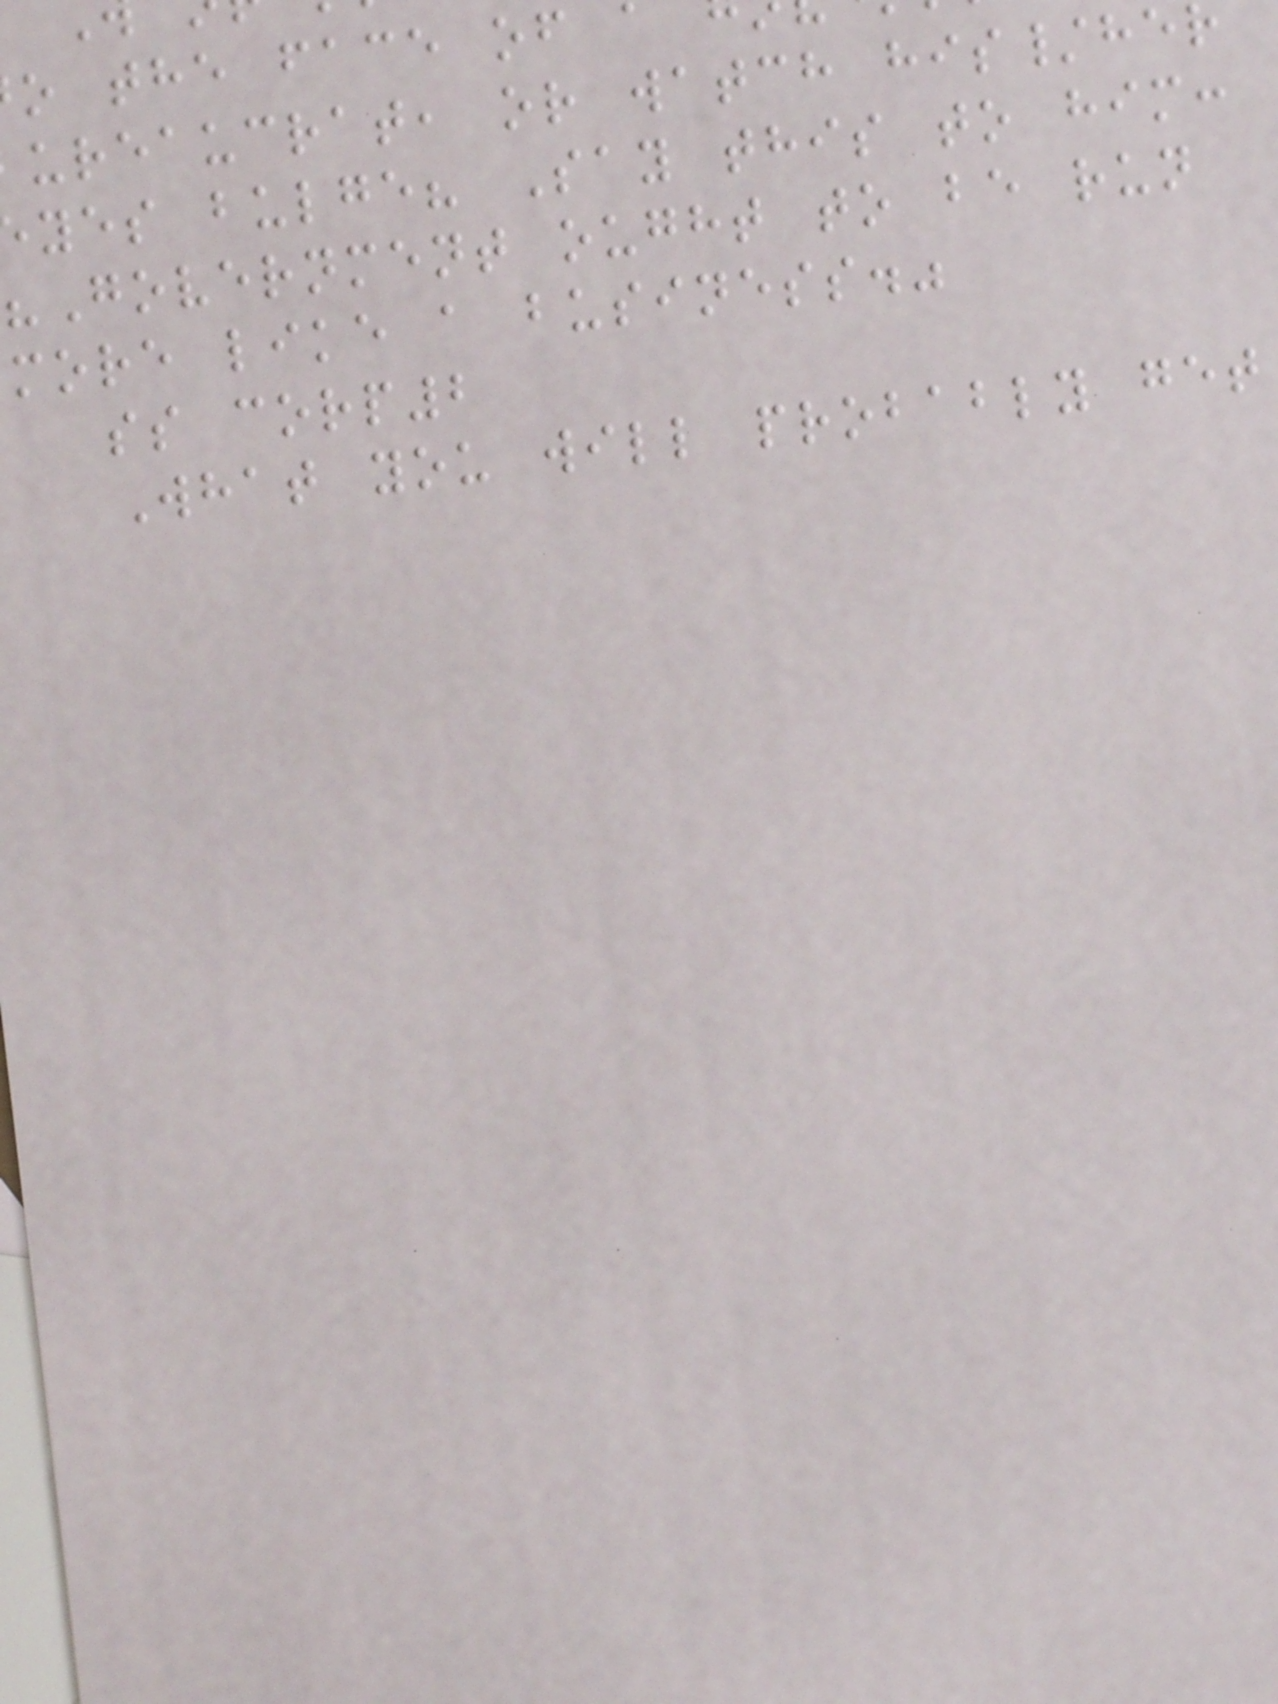o the face of
ureaucrat, or watch his/he
yes bulge? Say this to him:
"Government ought to be run
more like a business."
ss corp2
What you will probably get
